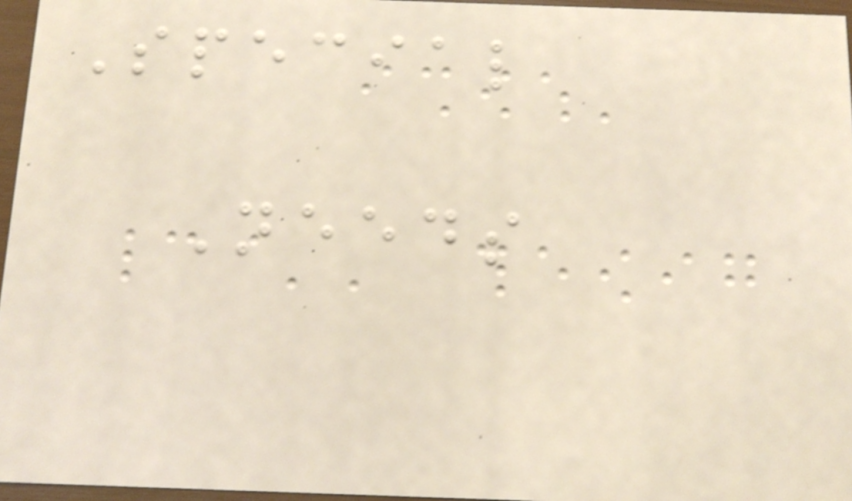Special
Needs
